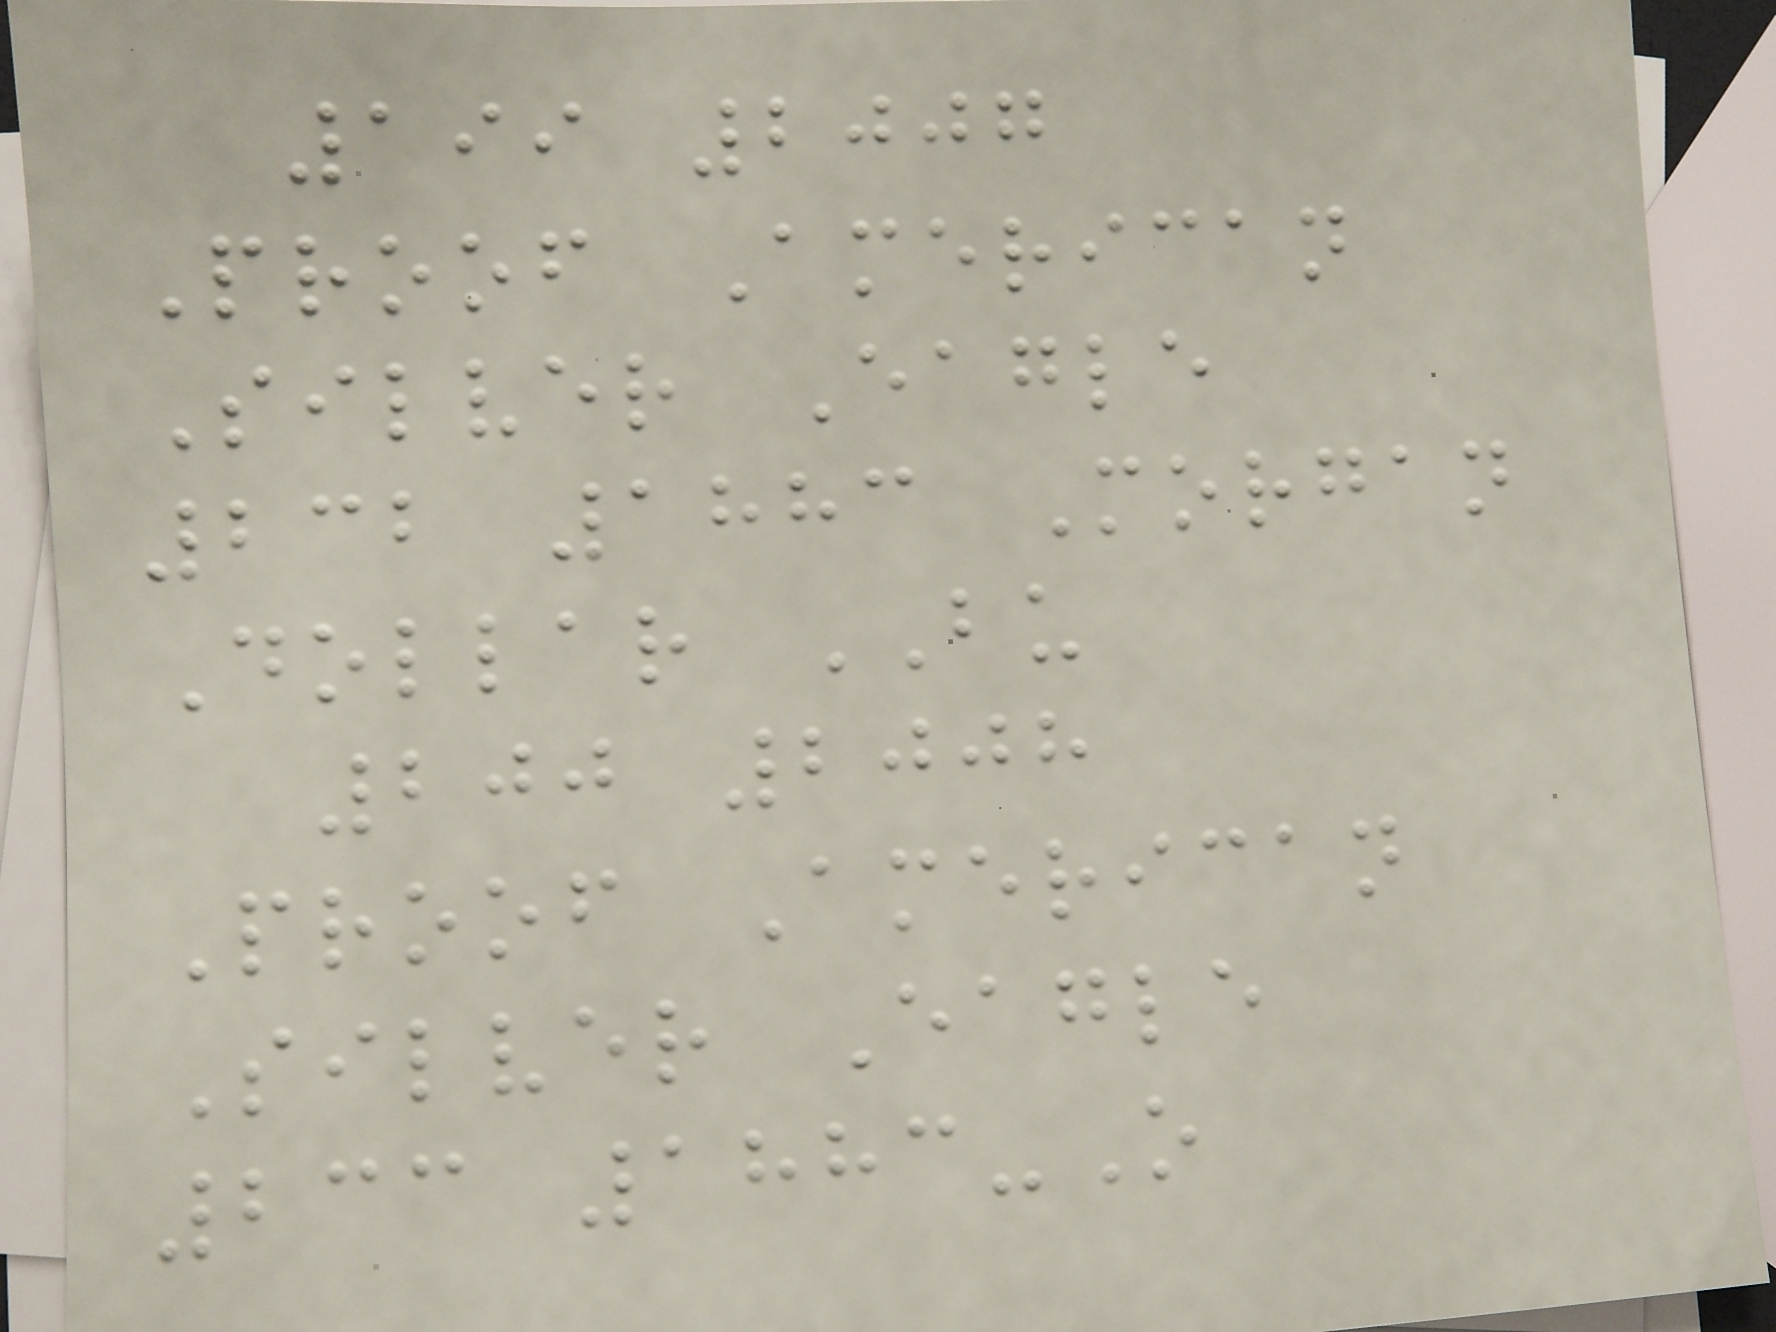199 2007
Proof American
Silver Eagle
232 1883 Morgan
Dollar BU
200 2008
Proof American
Silver Eagle
233 1883-O
